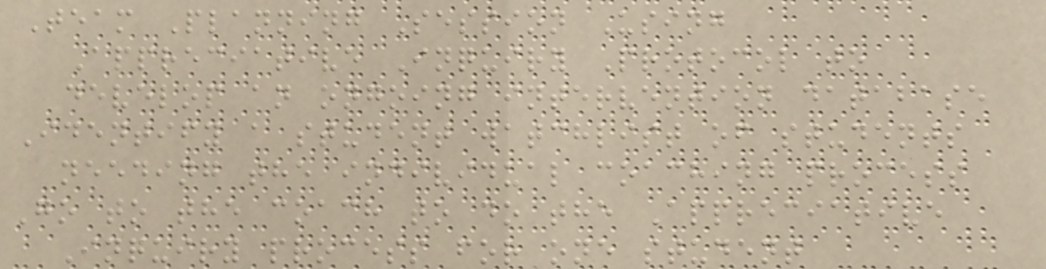Team Planning Session Using
Appreciative Inquiry Protocol to
develop an ongoing intervention database
Identify a student watchlist of students
needing the individual coaching process
Go to the coach to do the Appreciative
Inquiry process for one student
